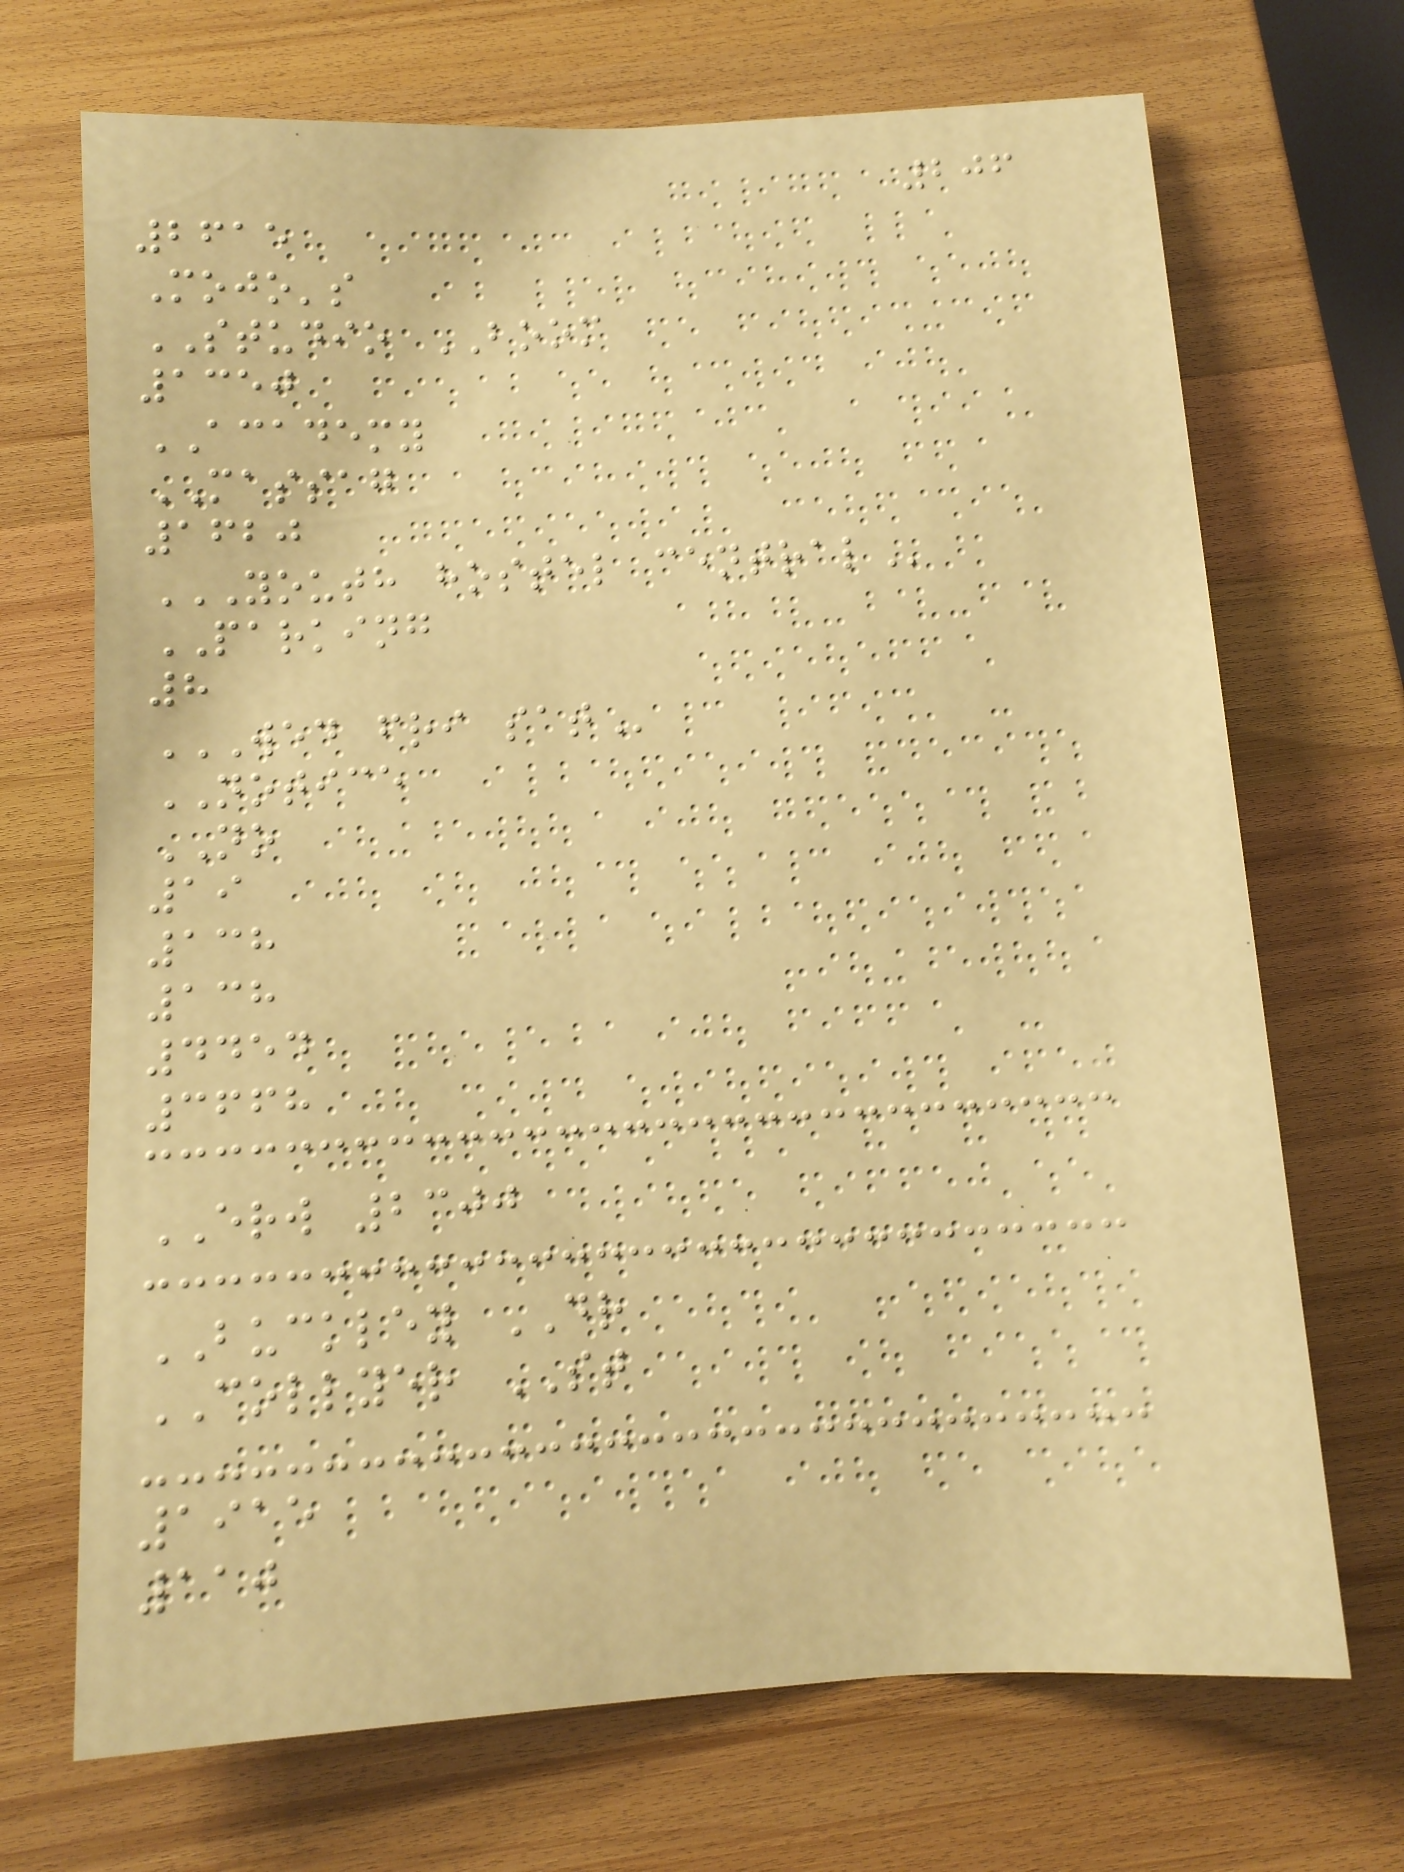206
2615
Mojo's
STUDIO BOOM
1350
ACADEMY
MASSAG
1620
YOUTH HOSTEL CENTRAL
PARKING
8
WED FRI SAT
NOTICE
NO
19
138
138
4454
3668
ERW 2300
BUCKLEY DR
COLLYER ST
1915
110
